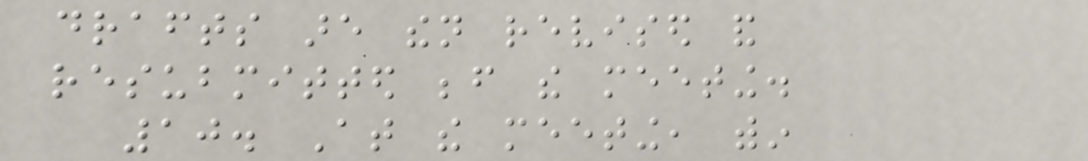drafts are then revised and
resubmitted before the meeting.
10. At the meeting, within
